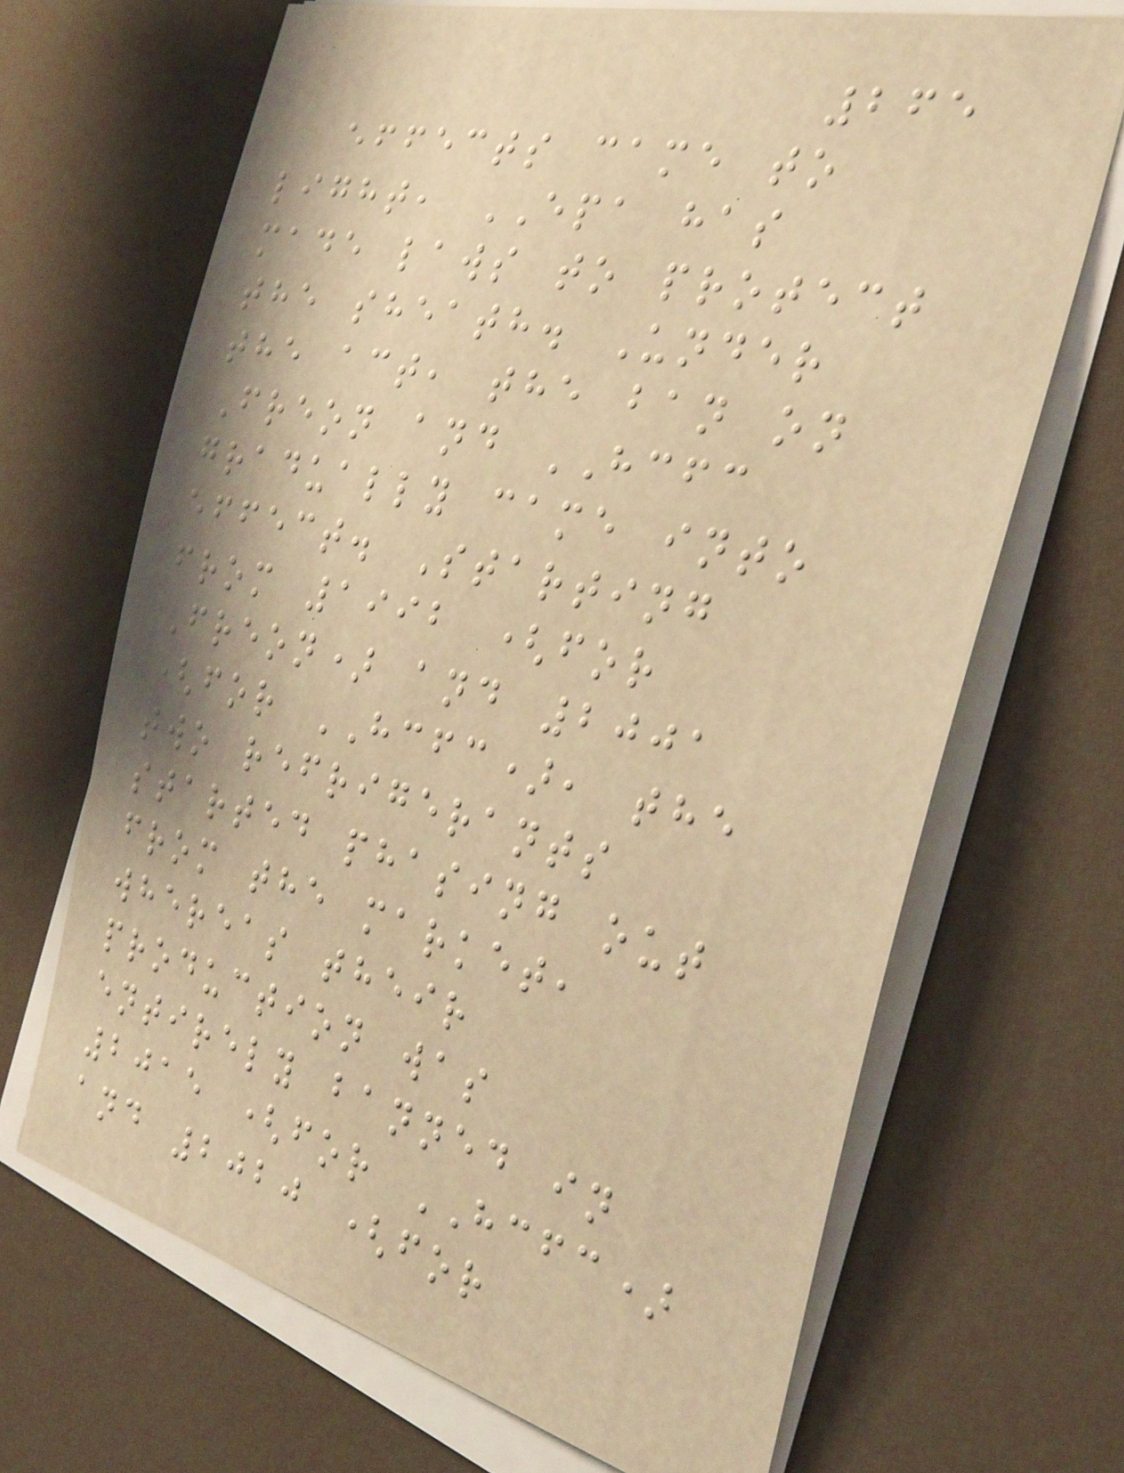265
effects came to
light, EPA has
made laws to protect
the sheath. Under
the act, the ban on
Freon and HCFC
gradually came into
effect. Starting
from 1992 (for
Freon) and 2001
(for HCFC), the
two refrigerants
started phasing out
from the market,
whereas their
production was
entirely banned in
2015 (for HCFC)
and 2020 (for
